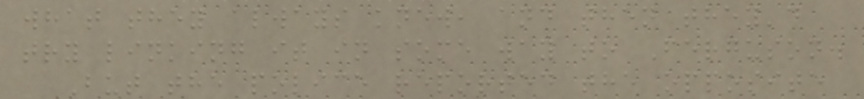what they always knew, and then they'd
try linking it in some way to Ferguson.
But the police reported the opposite
